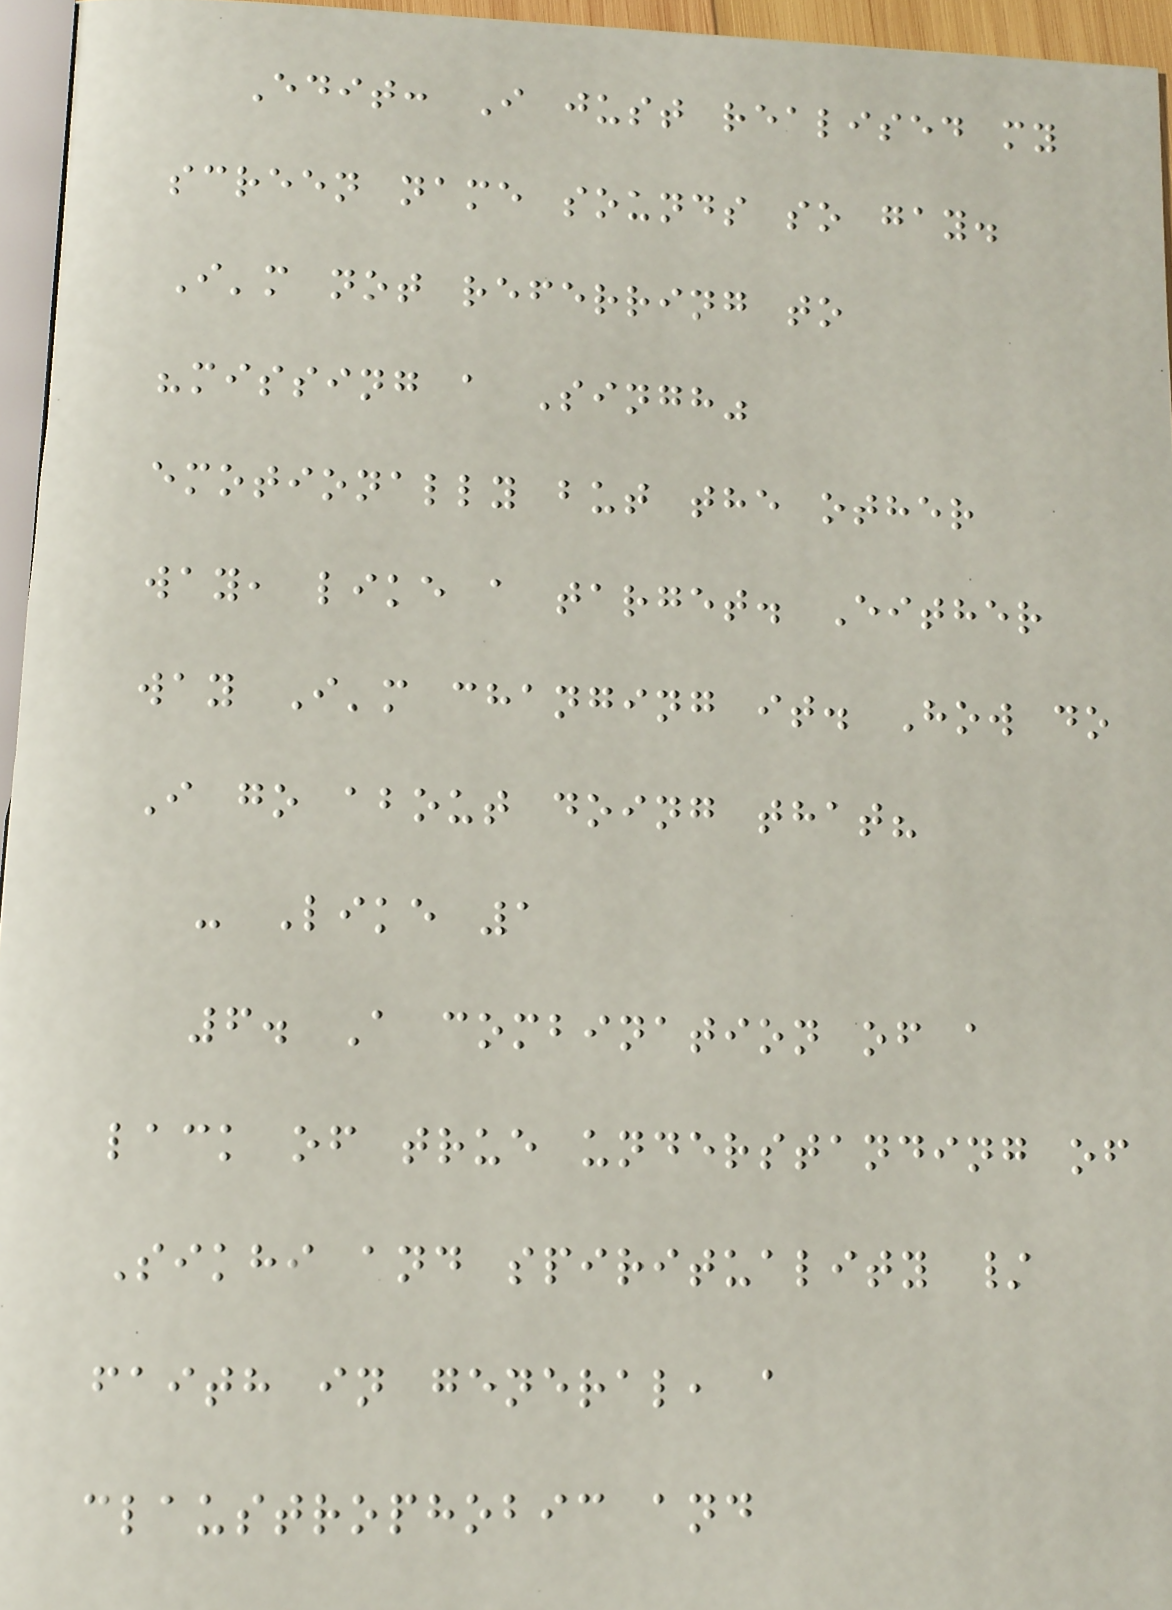Edit: I just realised my
screen name sounds so gay.
I'm not referring to
"missing a Singh"
emotionally but the other
way, like a target. Either
way I'm changing it. How do
I go about doing that?
- Like 1
6. A combination of a
lack of true understanding of
Sikhi and spirituality /
faith in general, a
claustrophobic and
